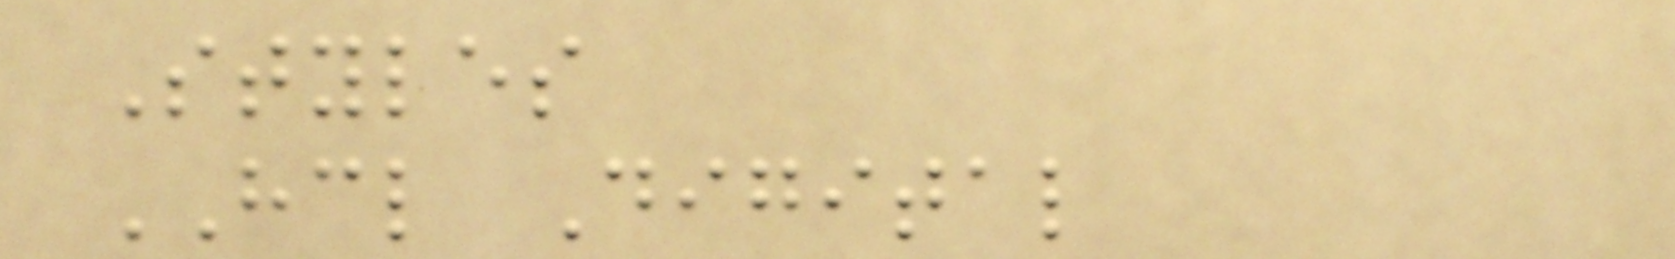Styles
HCL Digital
